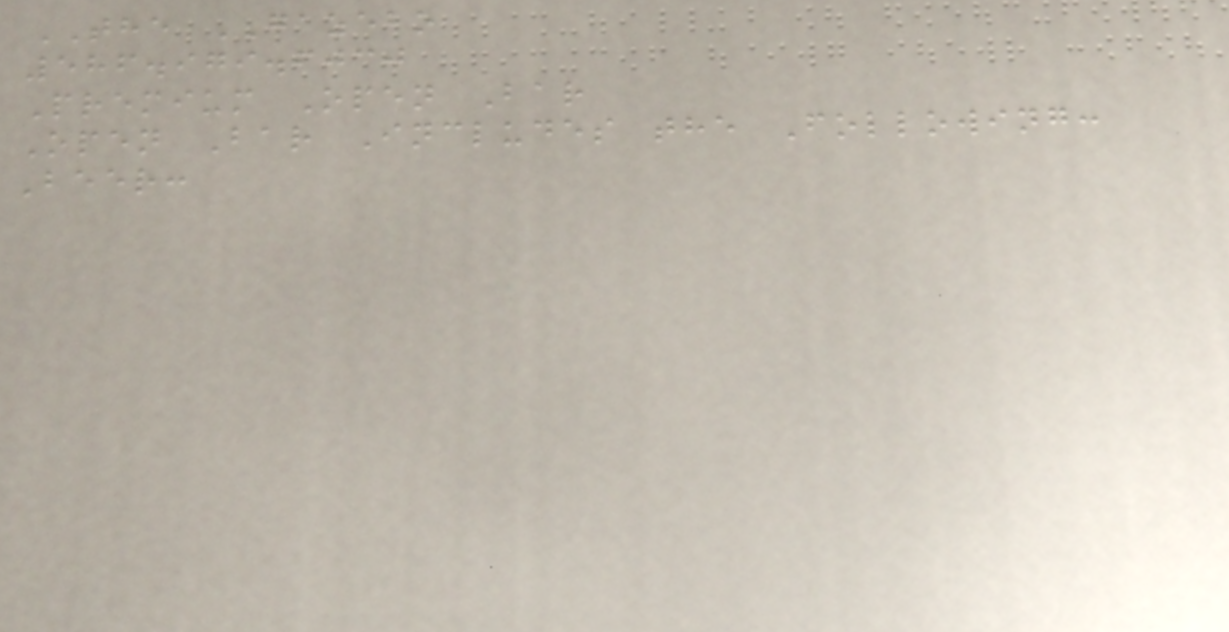THE GAZEBO
586.979.6030
Premium Open Bar
Open Bar Includes the Following:
Beer:
